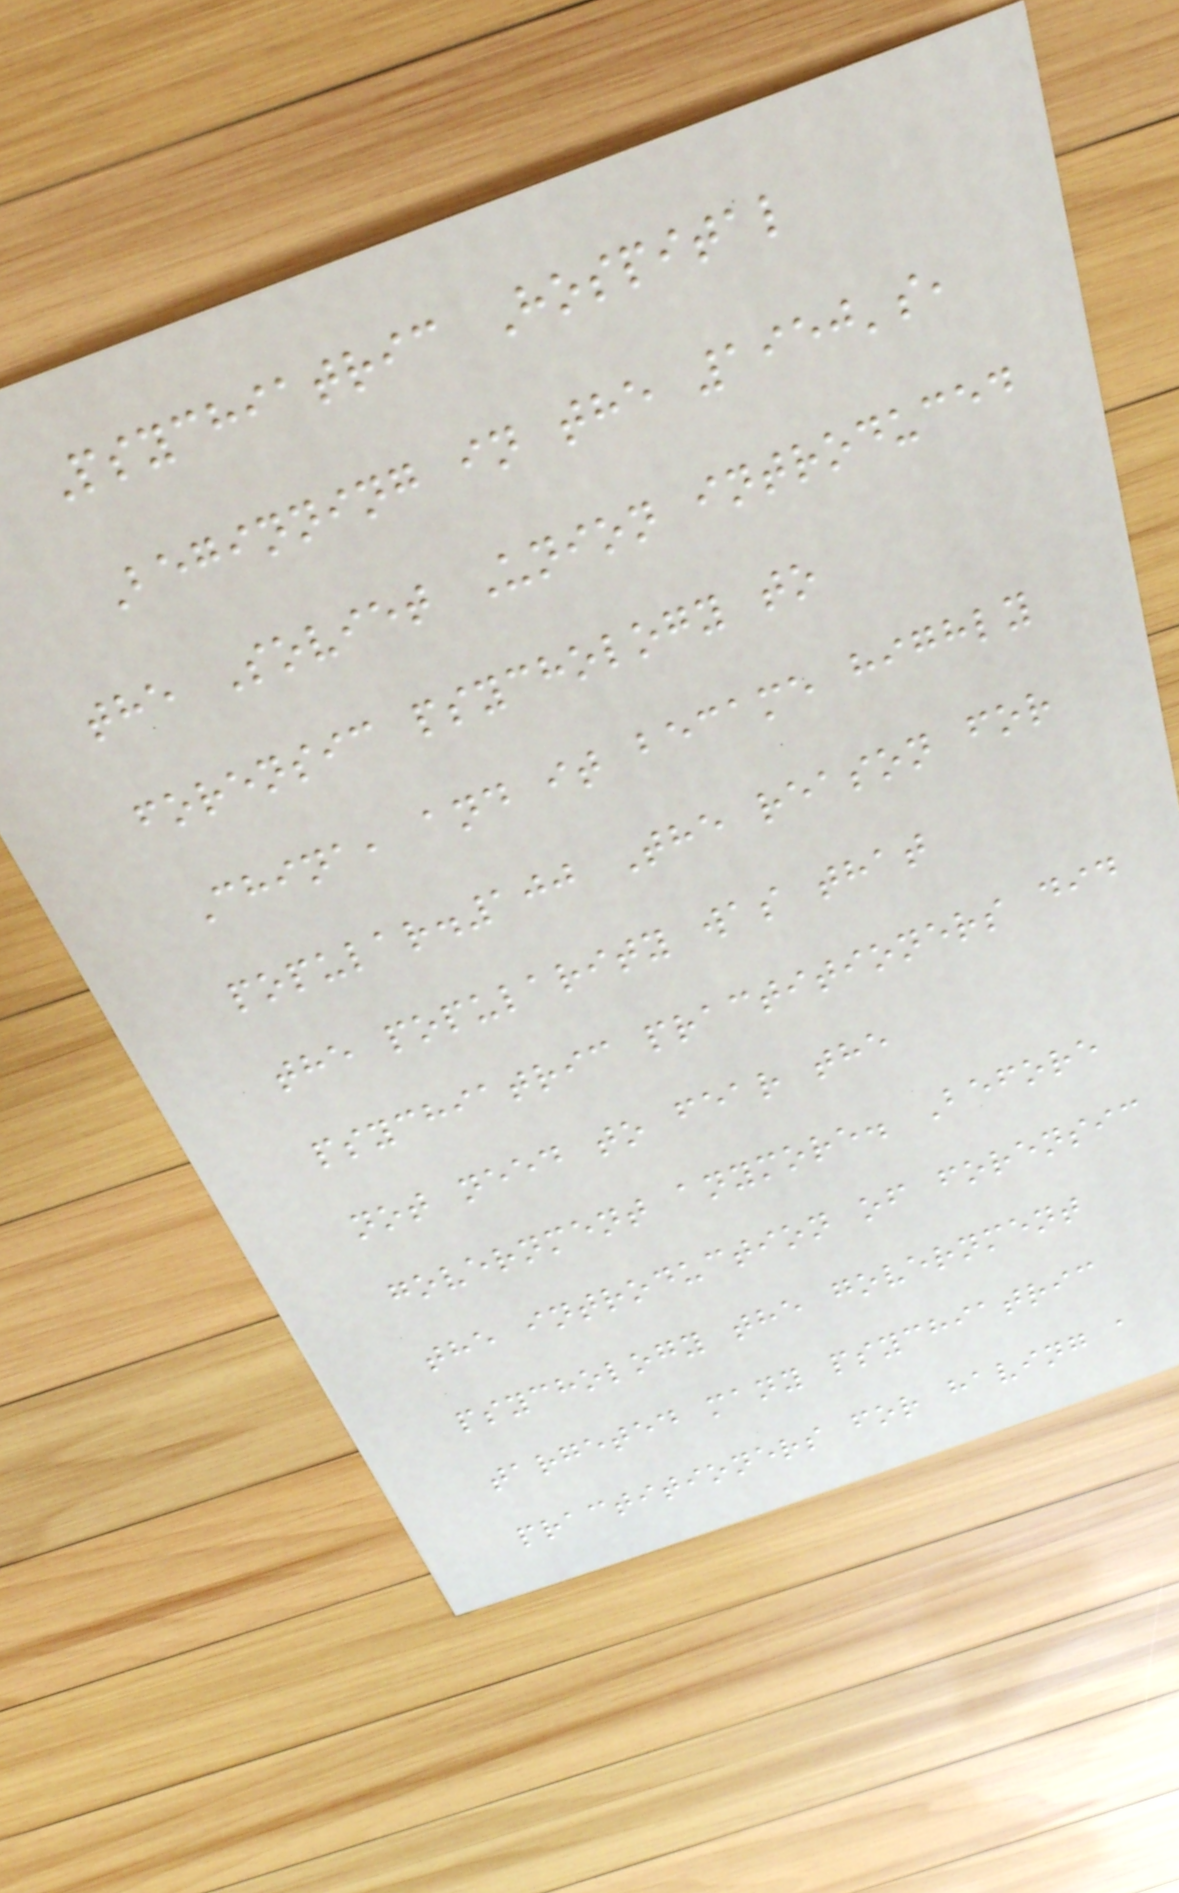Psychiatric Hospital
Beginning in the 1950's,
the Soviet Union introduced
forensic psychology to
China, and it became highly
popular.100 The reason for
the popularity was that
psychiatric practitioners did
not need to fear the
government anymore. Before
the introduction of forensic
psychology the government
targeted many psychiatric
practitioners for having a
